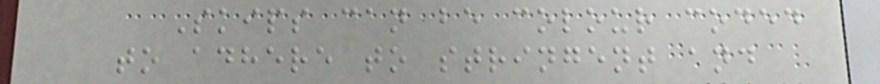Skips can be colour coded
to adhere to stringent and
